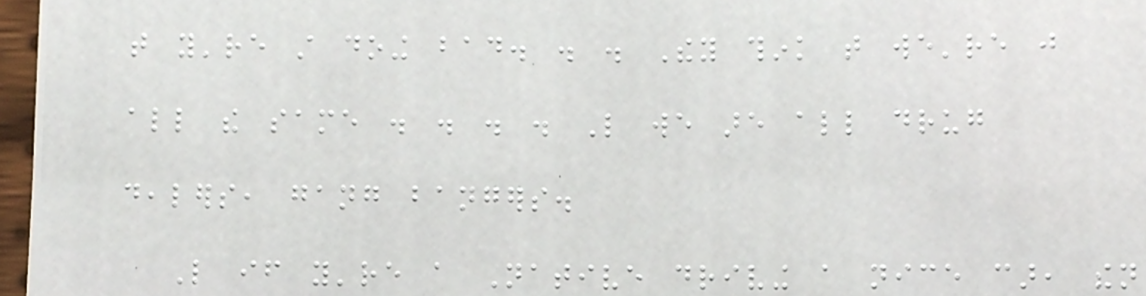that you're still doing bad. . . They think that we're just
all the same . . . . Like we are all drug
dealers, gang bangers.
Like if you're a Native driving a nice car, then
